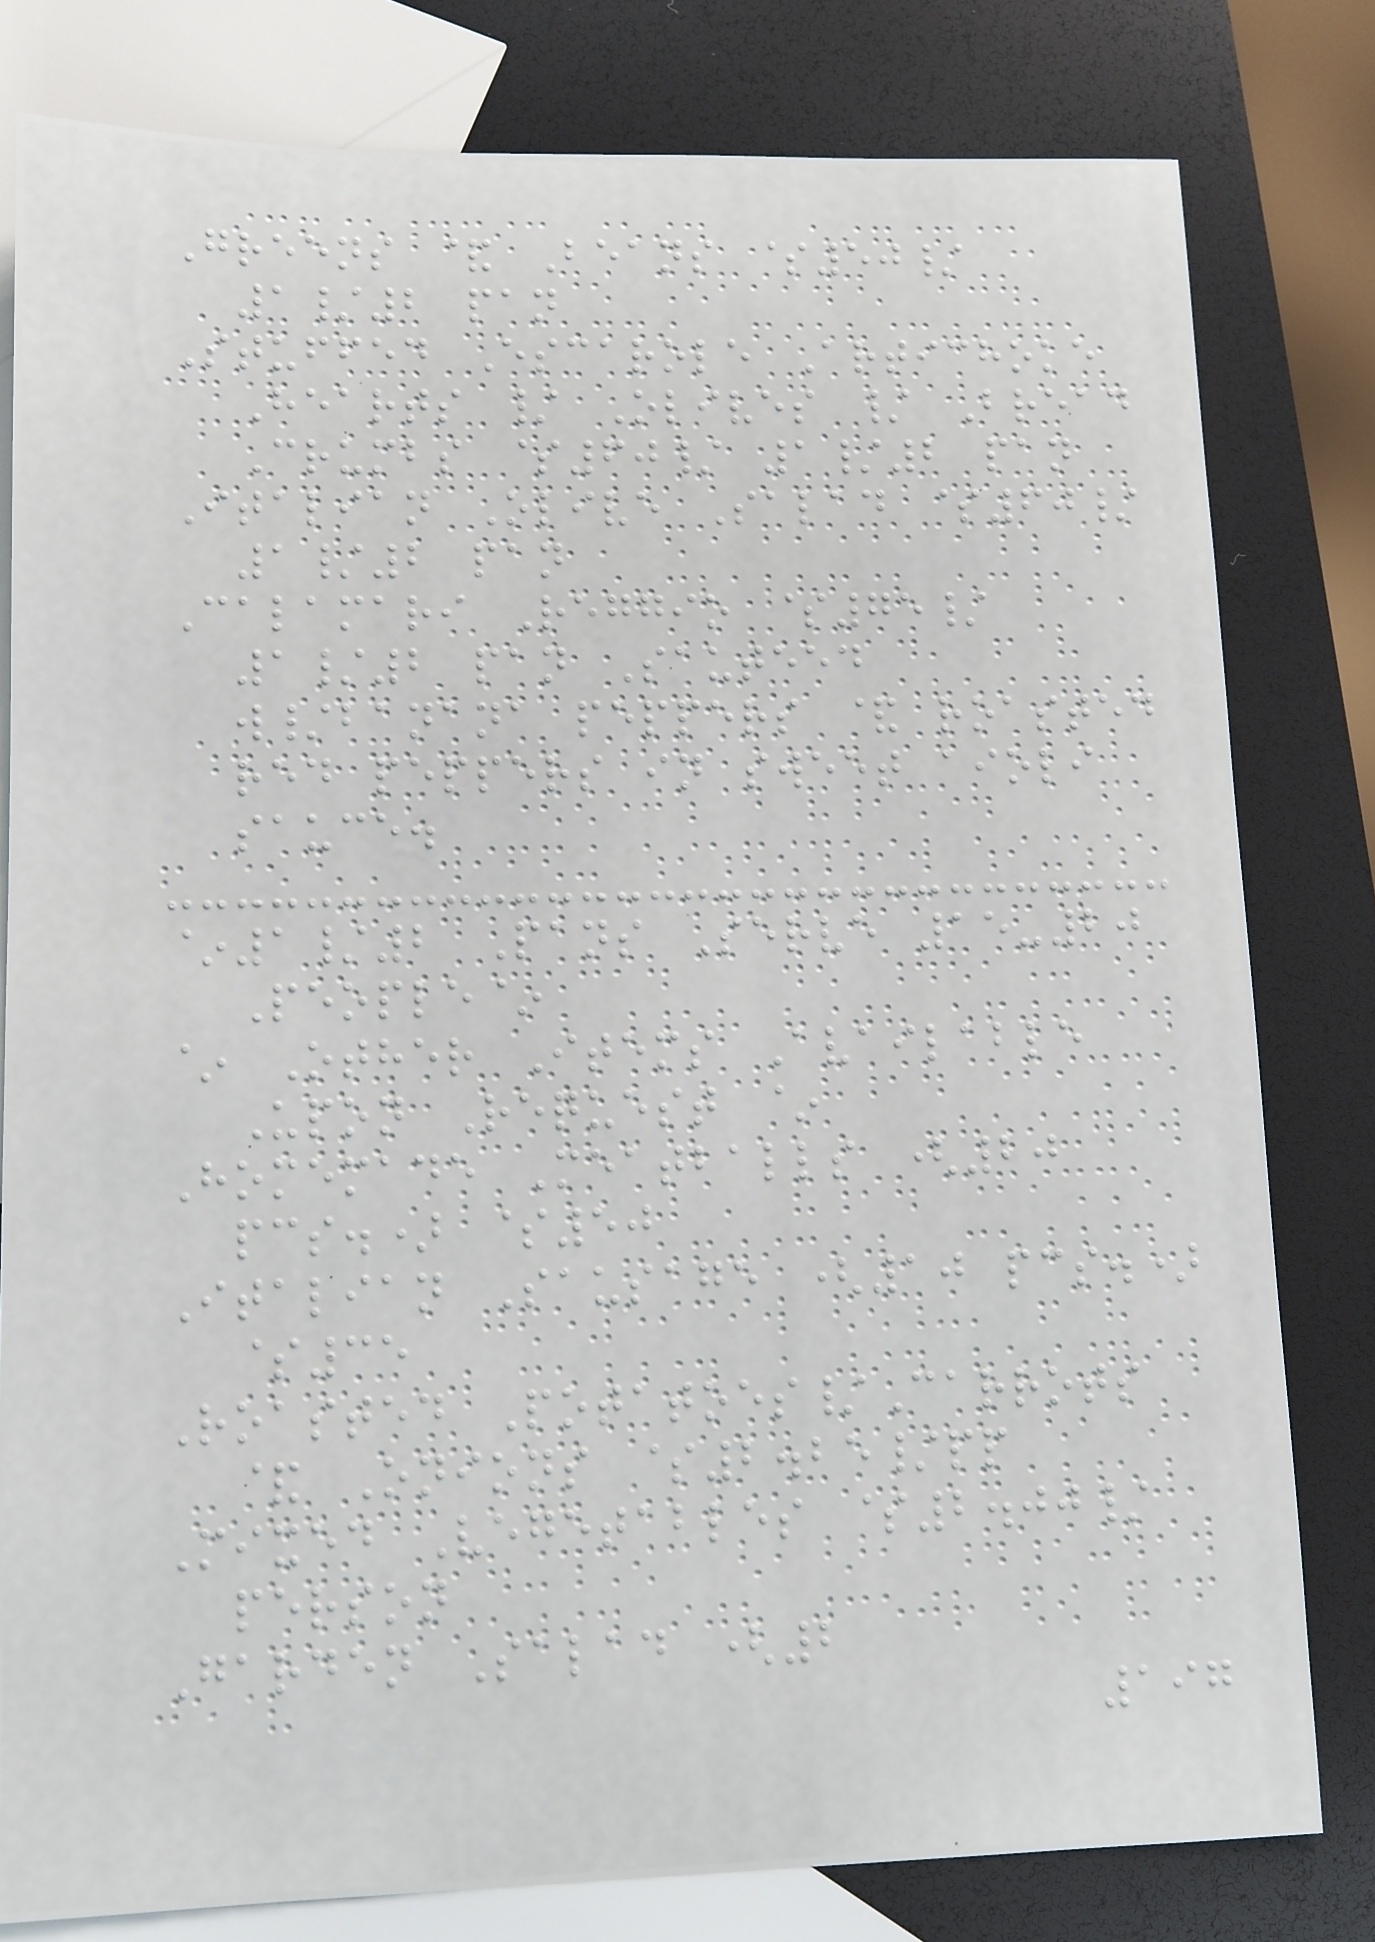Greens & Beans $50/
1/2 pan
Stuffed Escarole Artichoke
Hearts / Olives / Bread
Crumbs $60/ 1/2 pan
Italian Olive Salad $60/
1/2 pan
Calamari Reggio $75/
1/2 pan Sauteed
w/banana peppers & roasted
red peppers in sweet aioli
sauce.
~1/2 Pans Serve 15-20
People~
~ Other Items Available
Upon Request ~
Homemade Meatballs (20
pcs.) $50
Italian Sausage (10 pcs.)
$35
Roasted Potatoes/Carrots
& Onions $2.25/pp
Mixed Vegetables $2.00/
person
Garden Salad (2
197
